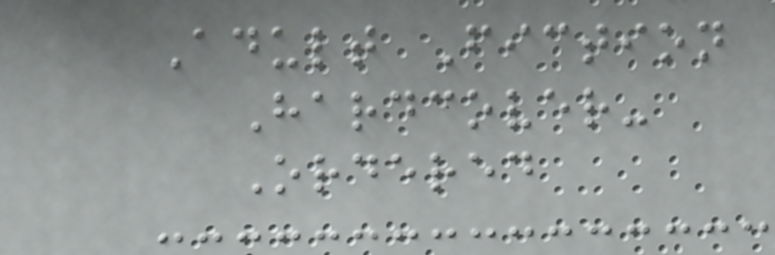Adult Fiction
Hardcover-
Ordered
